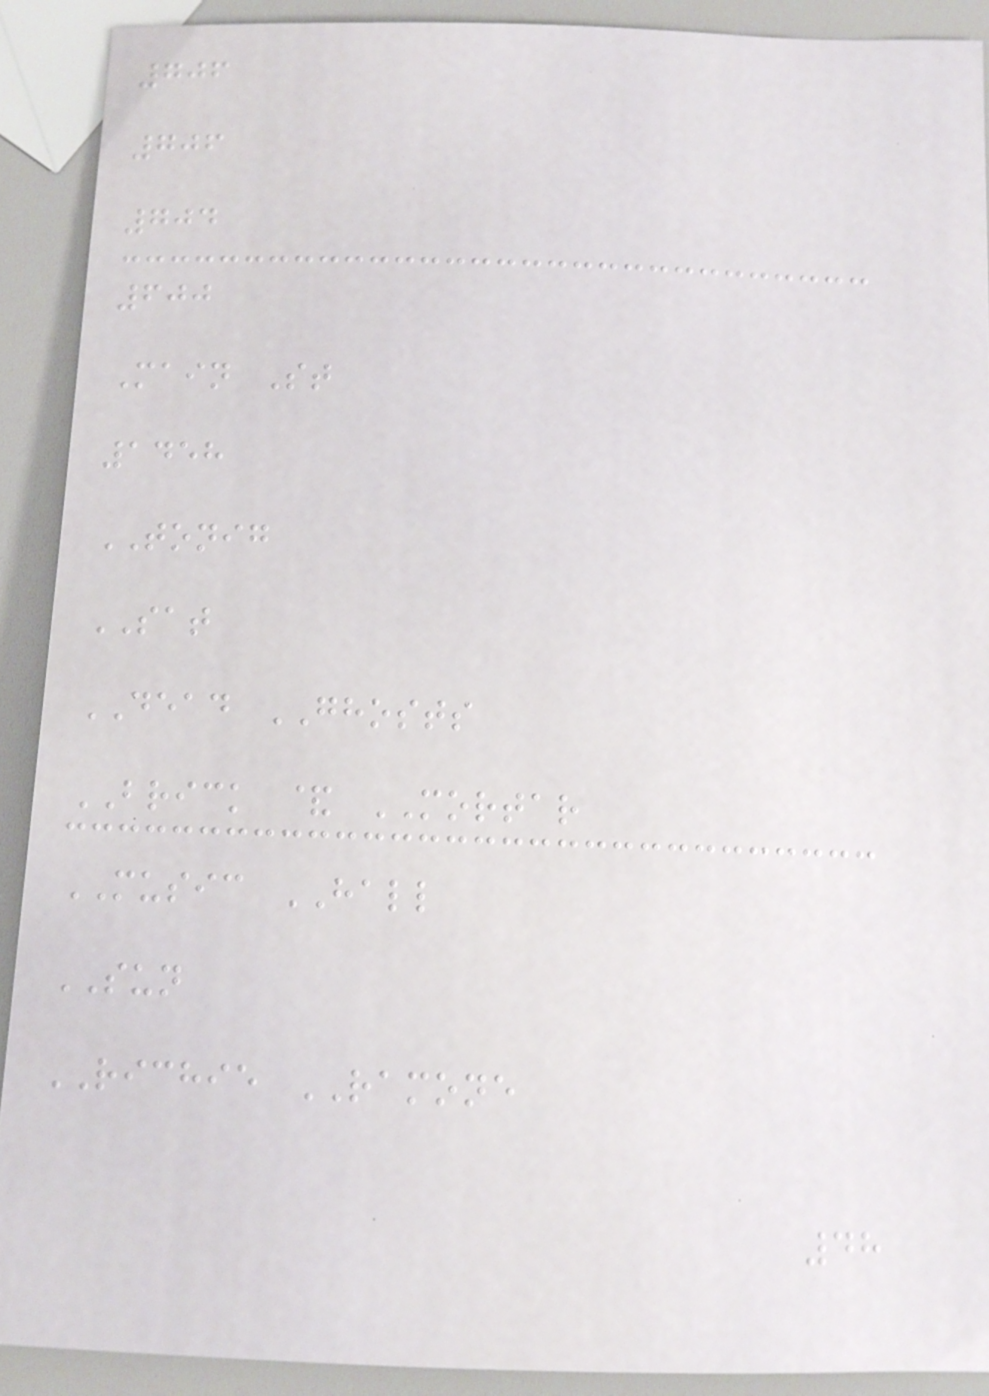706
706
704
600
Main St
1458
TONIG
SAT
DEAD GHOSTS
BRICK & MORTAR
MUSIC HALL
SUN
RICHIE RAMONE
48
